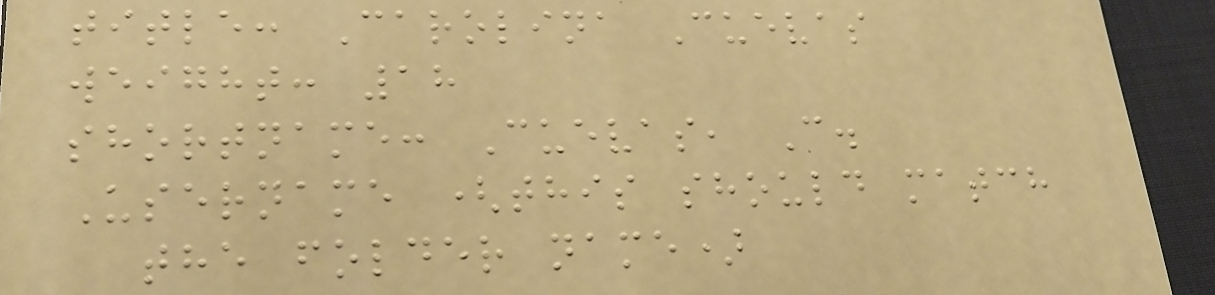title: Carolina Cuevas
weight: 18
shortname: Cuevas, C.
Username (this should match
the folder name)
